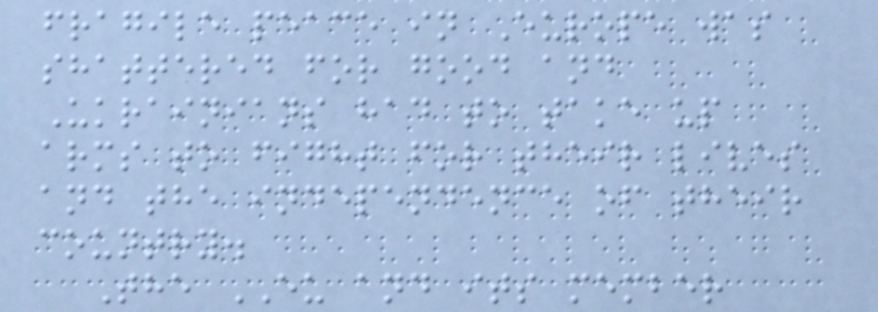fragile peace in Europe was
shattered for good and
Ukrainians had to take up
arms to fight for their lives
and the independence of their
country.
The EU and its member
